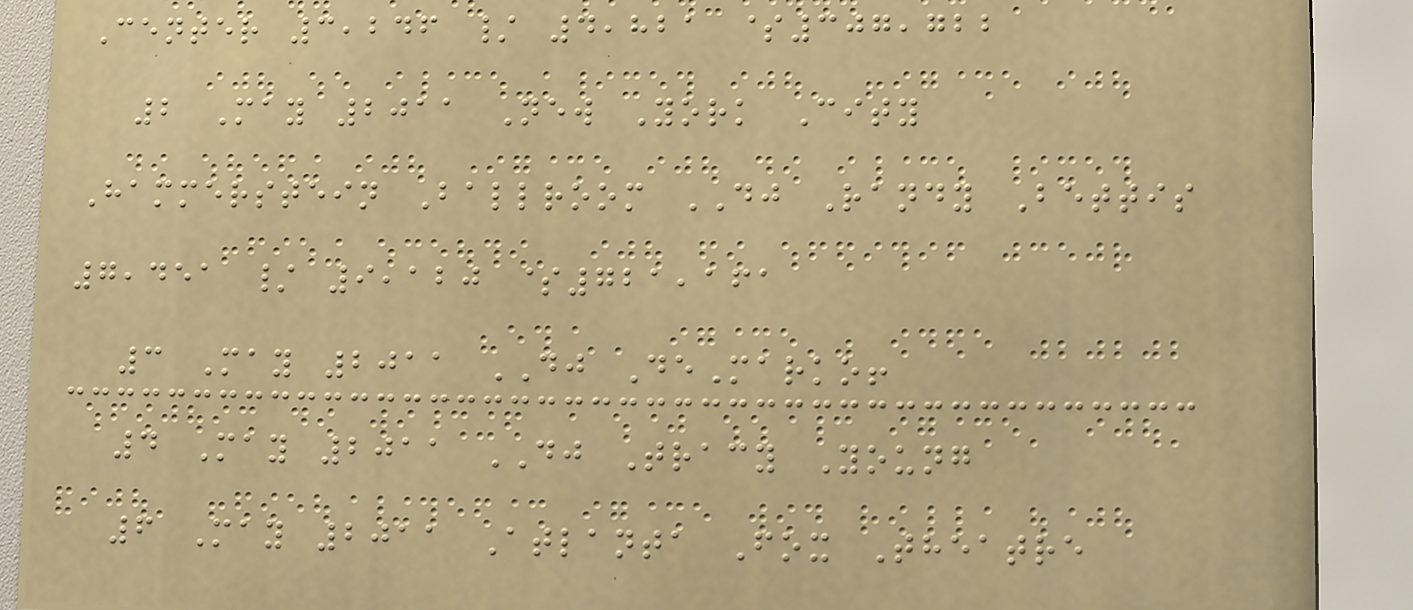Center 3,246 / 4,821 $307,722
2 May 2011 New York City
Hammerstein Ballroom DJ Randy Bettis
7,451 / 9,120 $721,161
3 May 2011 DJ DeMarko!
4 May 2011 DJ Tracy Young
6 May 2011 Atlanta Fox Theatre
